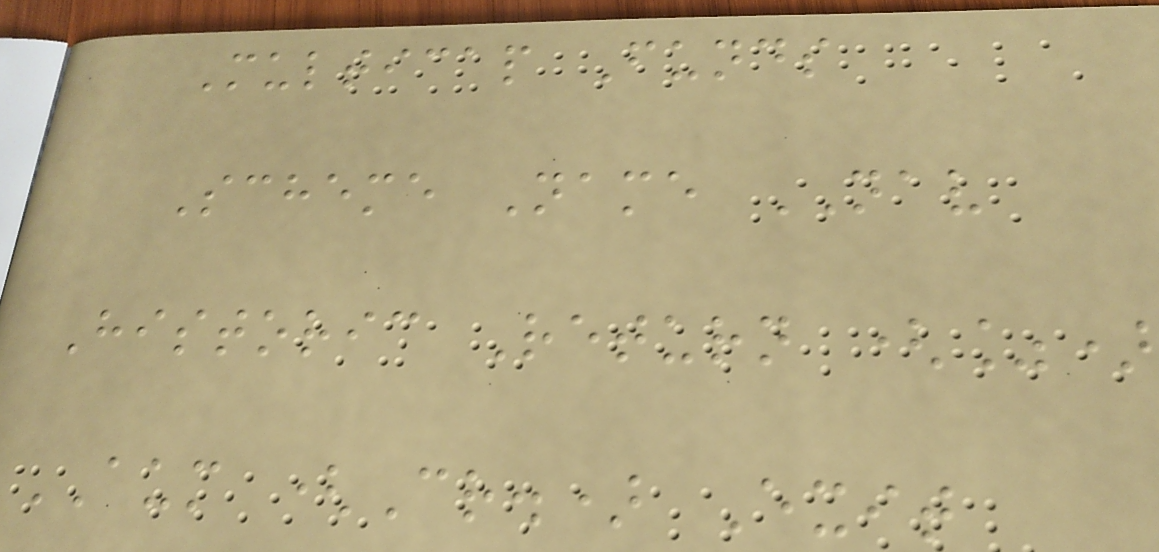Multicap Funds
Scheme Name NAV
Historic Return (%)
AUM (Cr.) Exit
